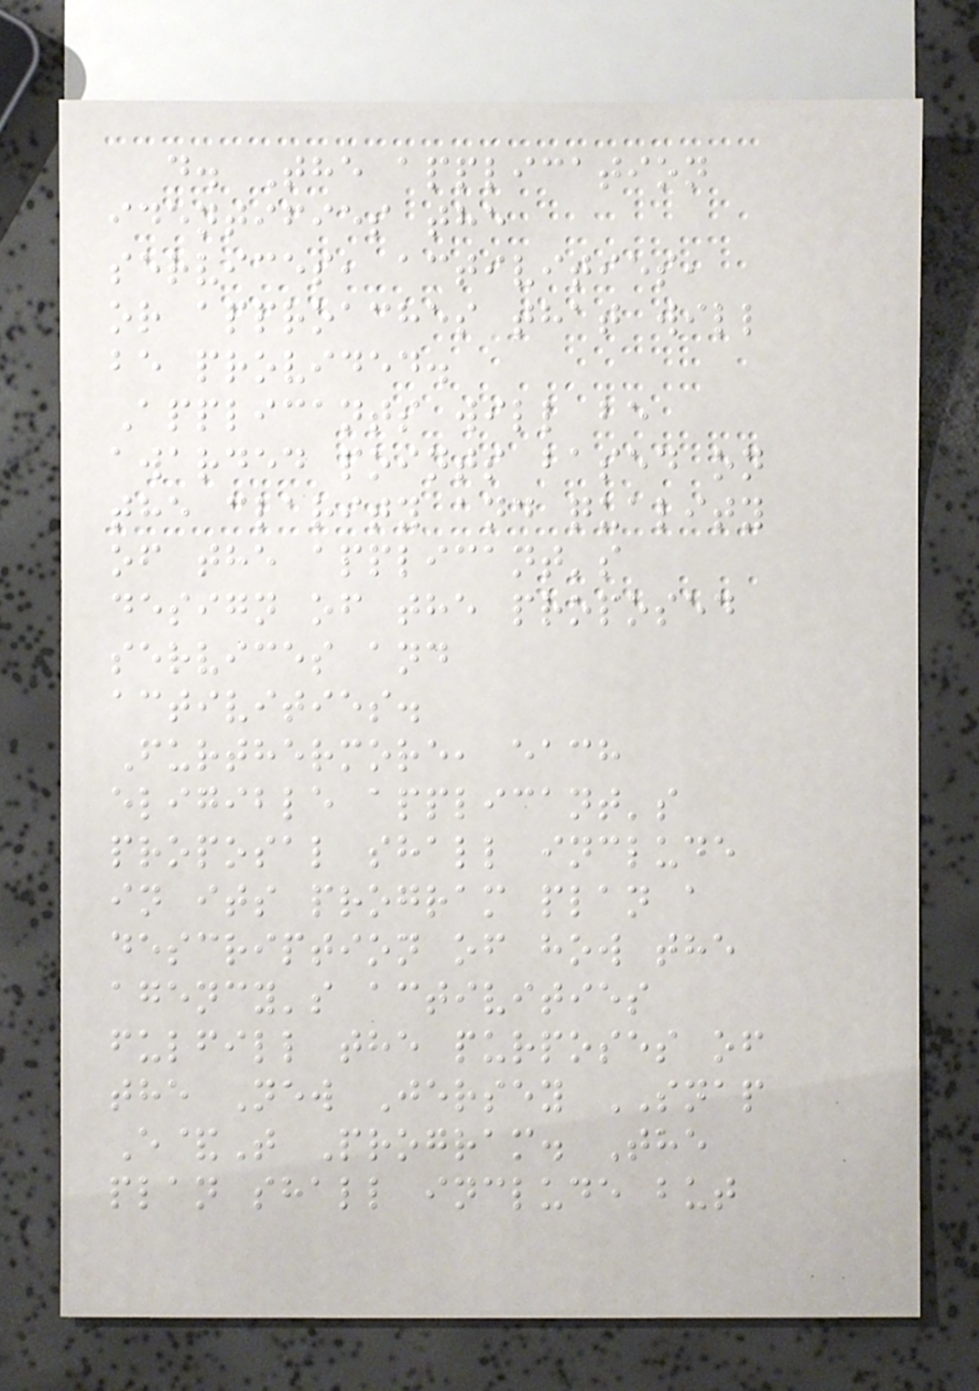d. The application
identifies the
services, activities,
or approaches that will
be provided.
Applicants will be
awarded points based on
the clarity and quality
of the applicant's
design of the proposed
services and
activities.
Furthermore, each
eligible applicant's
proposal shall include
in its program plan a
description of how the
agency's activities
fulfill the purposes of
the New Jersey SNAP
E&T Program. The
plan shall include but
